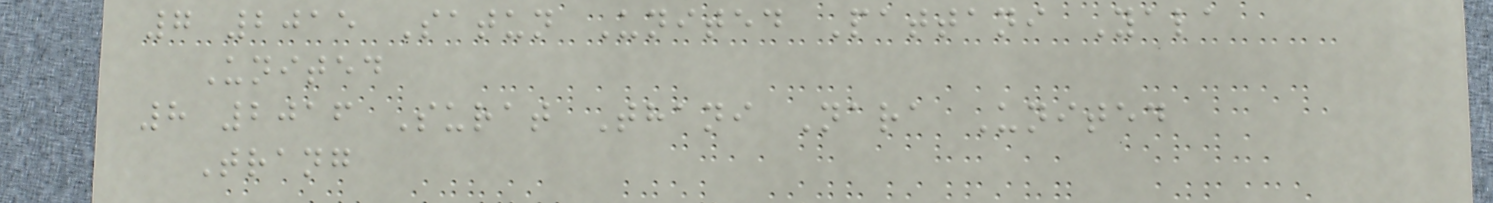7 2015 Satun United Pattani Yala
United
8 2016 Surat Thani Nara United
Trang
